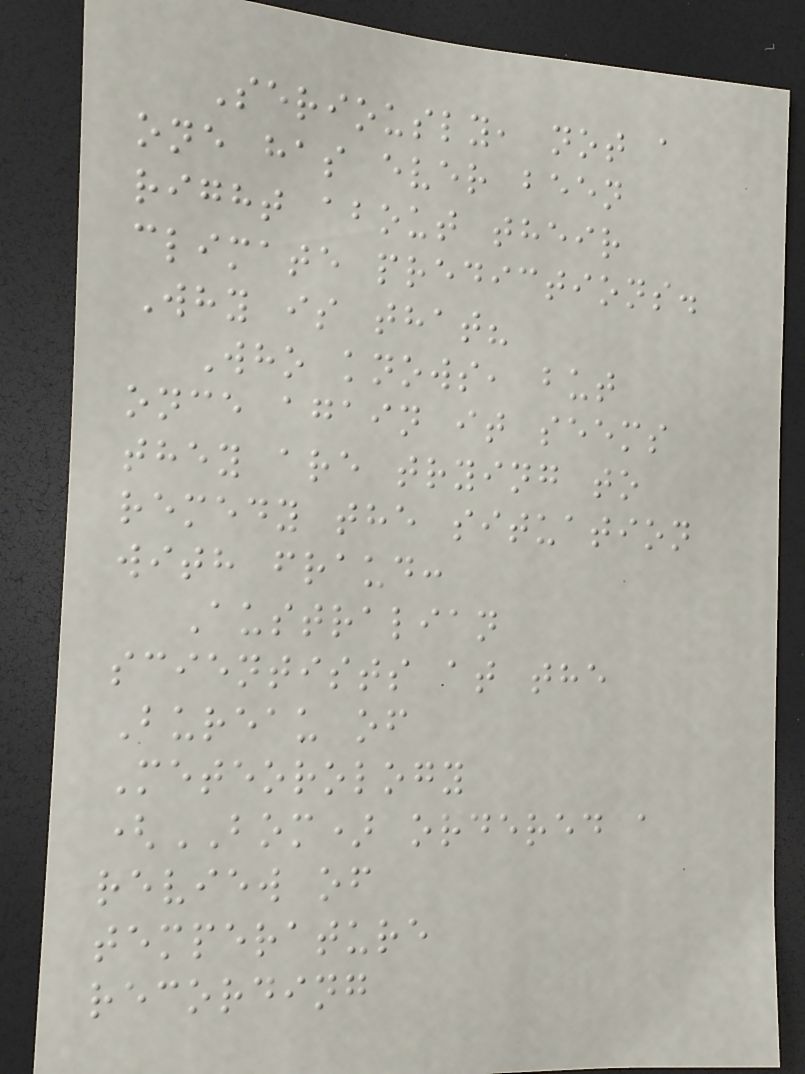Seriously, not a
one has ever been
right about their
climate predictions.
Why is that?
Who knows, but
once again it seems
they are trying to
remedy the situation
with fraud:
Australian
scientists at the
Bureau of
Meteorology
(BOM) ordered a
review of
temperature
recording
